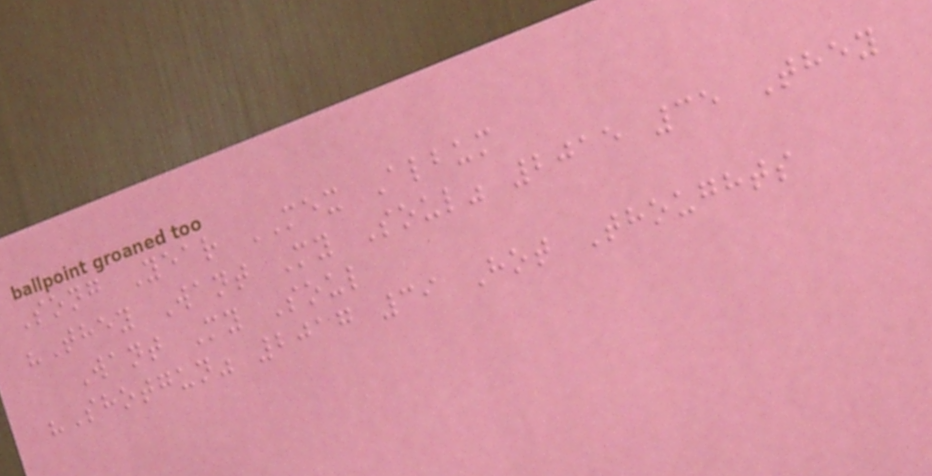Song Year MEX Album
"They Want My Soul" 2015 35 They
Want My Soul
"Shotgun" 2017 39 Hot Thoughts
